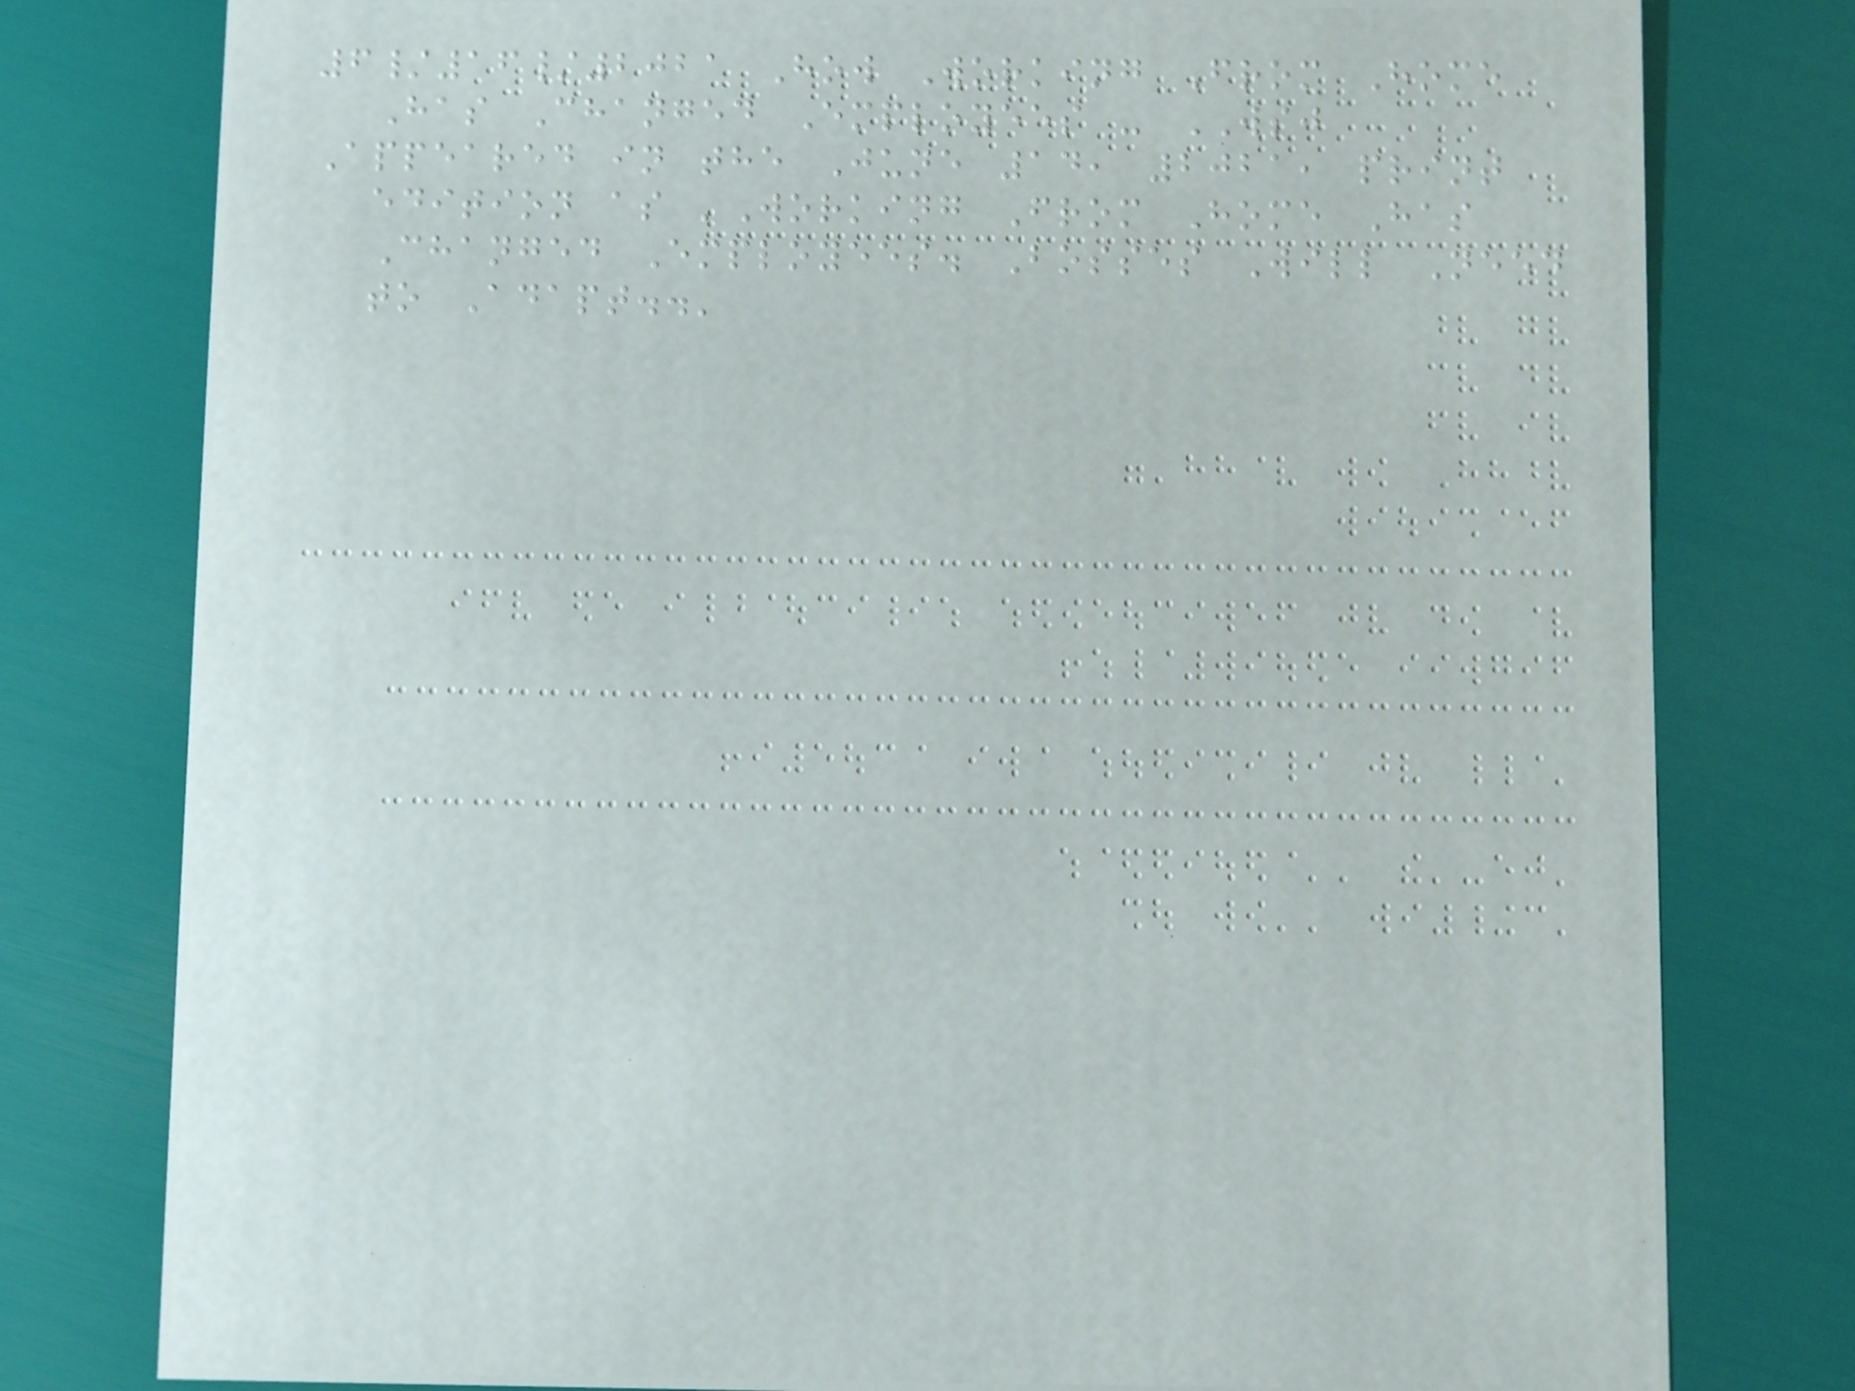6/16/2021 How Working From Home
Has Changed Employees - WSJ
Appeared in the June 14, 2021, print
edition as 'Working From Home Has
Changed Employees. Bosses Will Need
to Adapt..'
